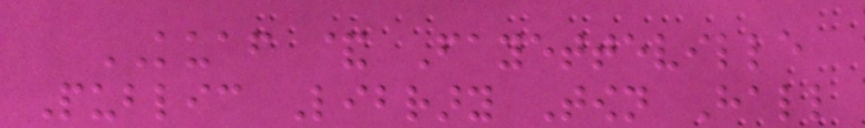KUAF & Fayetteville
Public Library Town Hall
